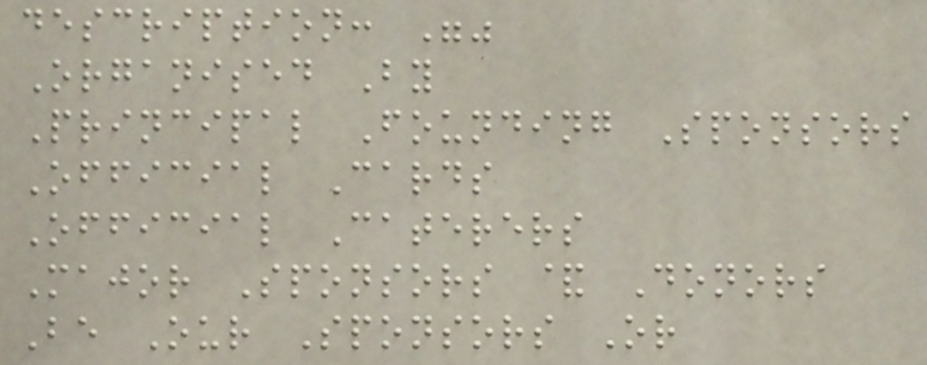description: ""
Organised By
Principal Founding Sponsors
Official Cards
Official Caterers
Major Sponsors & Donors
Be Our Sponsors Or
